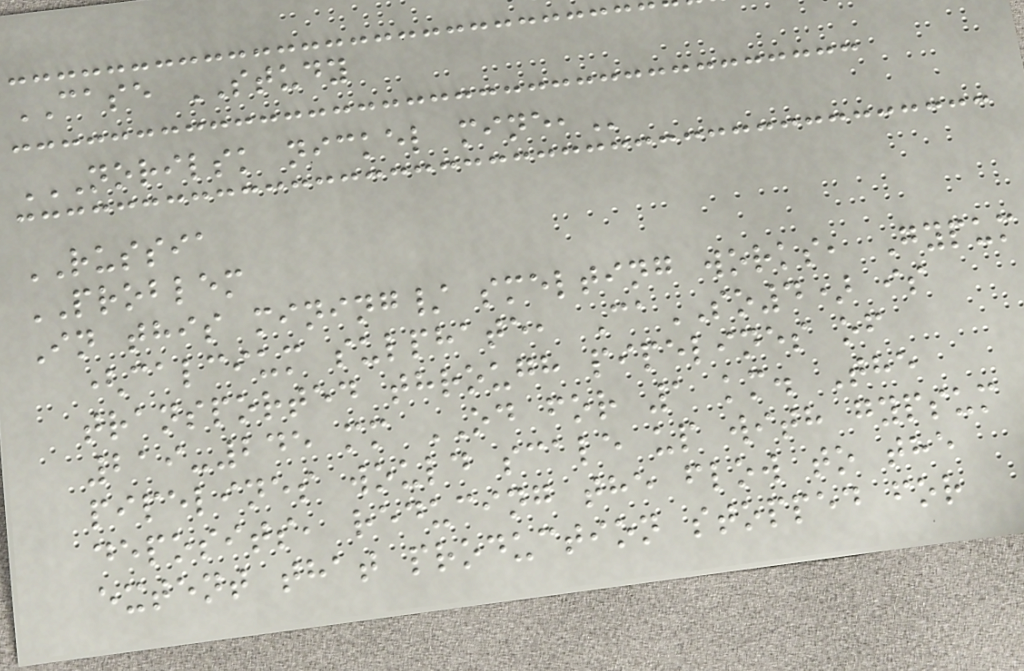CASE STUDY
NORILSK NICKEL MINE,
RUSSIA
PROBLEM
In this mining/ smelting works, Gypum
(calcium sulphate, CaSO4) is
transported through pipelines of
219-245 mm OD for 1 km. The
pipelines would scale up with gypsum
deposits, reducing the flow to the
extent that production stopped for
